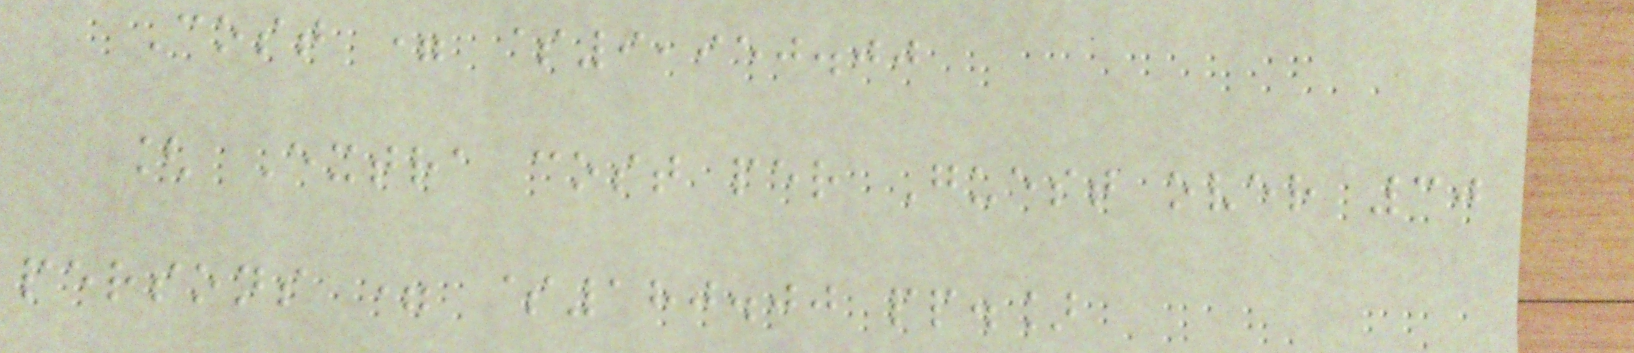Cost = $9,950.00
[ Extra cost per Guest over 30
persons = $180.00 pp.]
